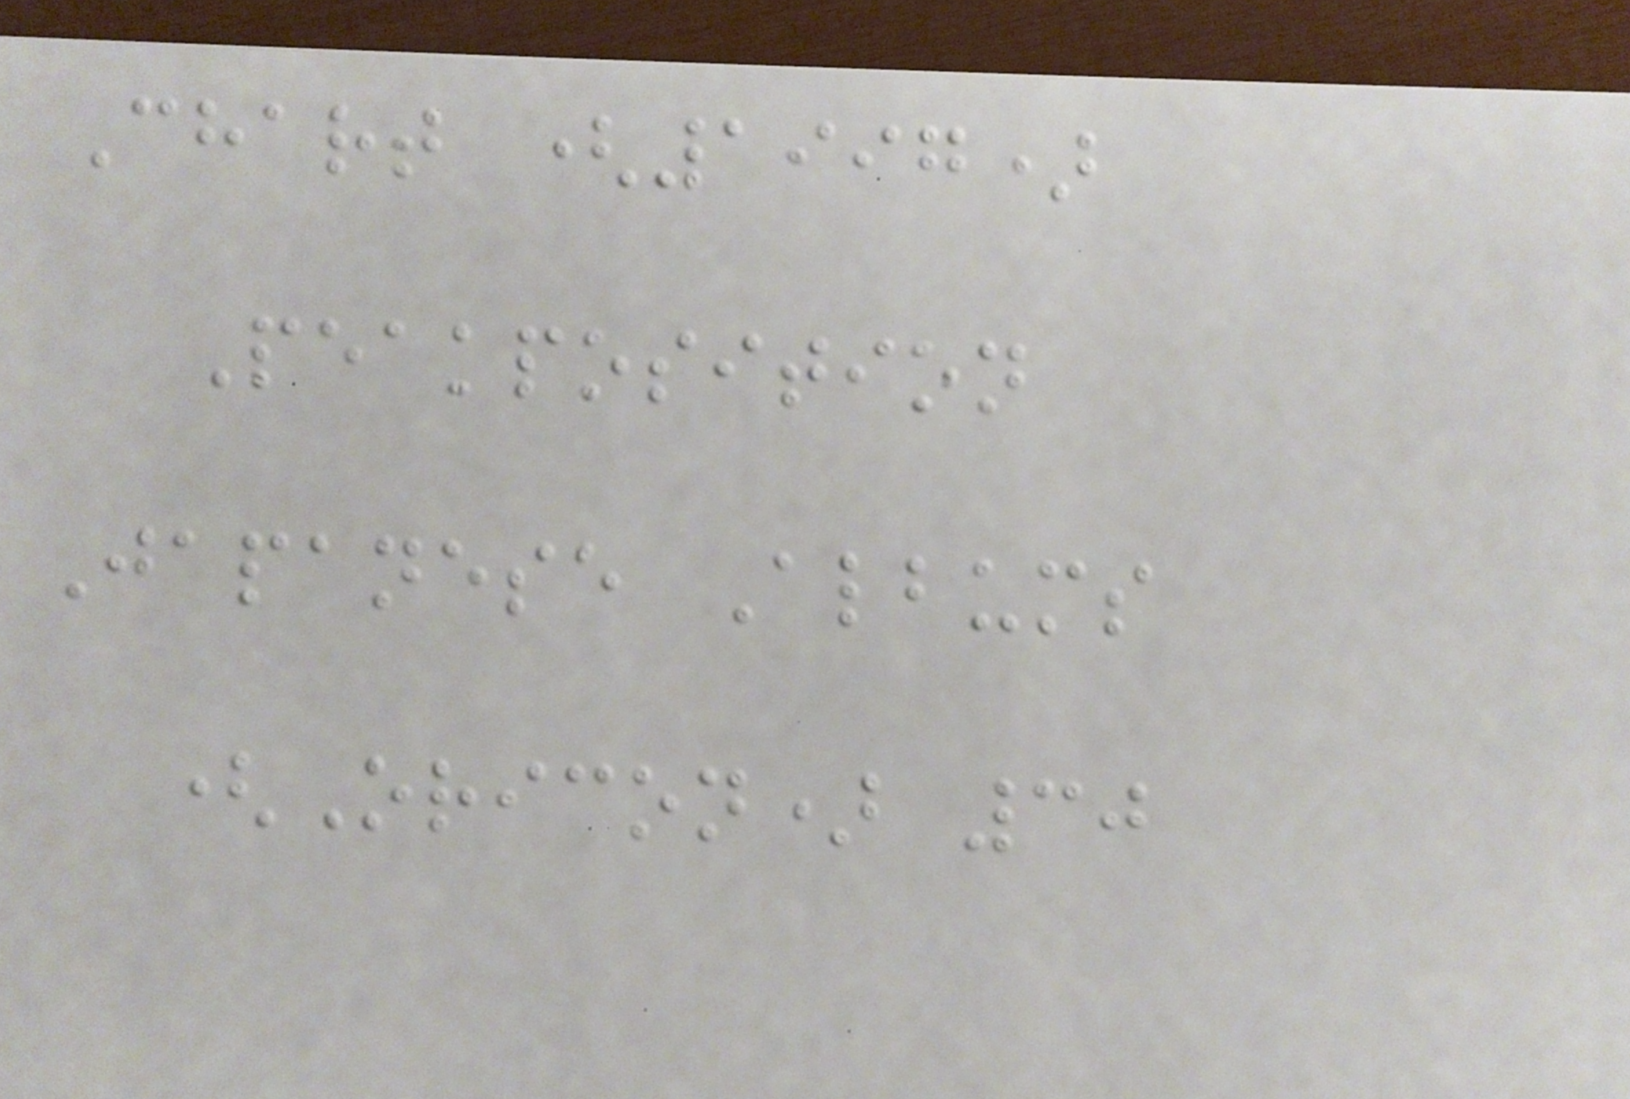Chart (1997)
Peakposition
Japanese Albums
(Oricon) 30
